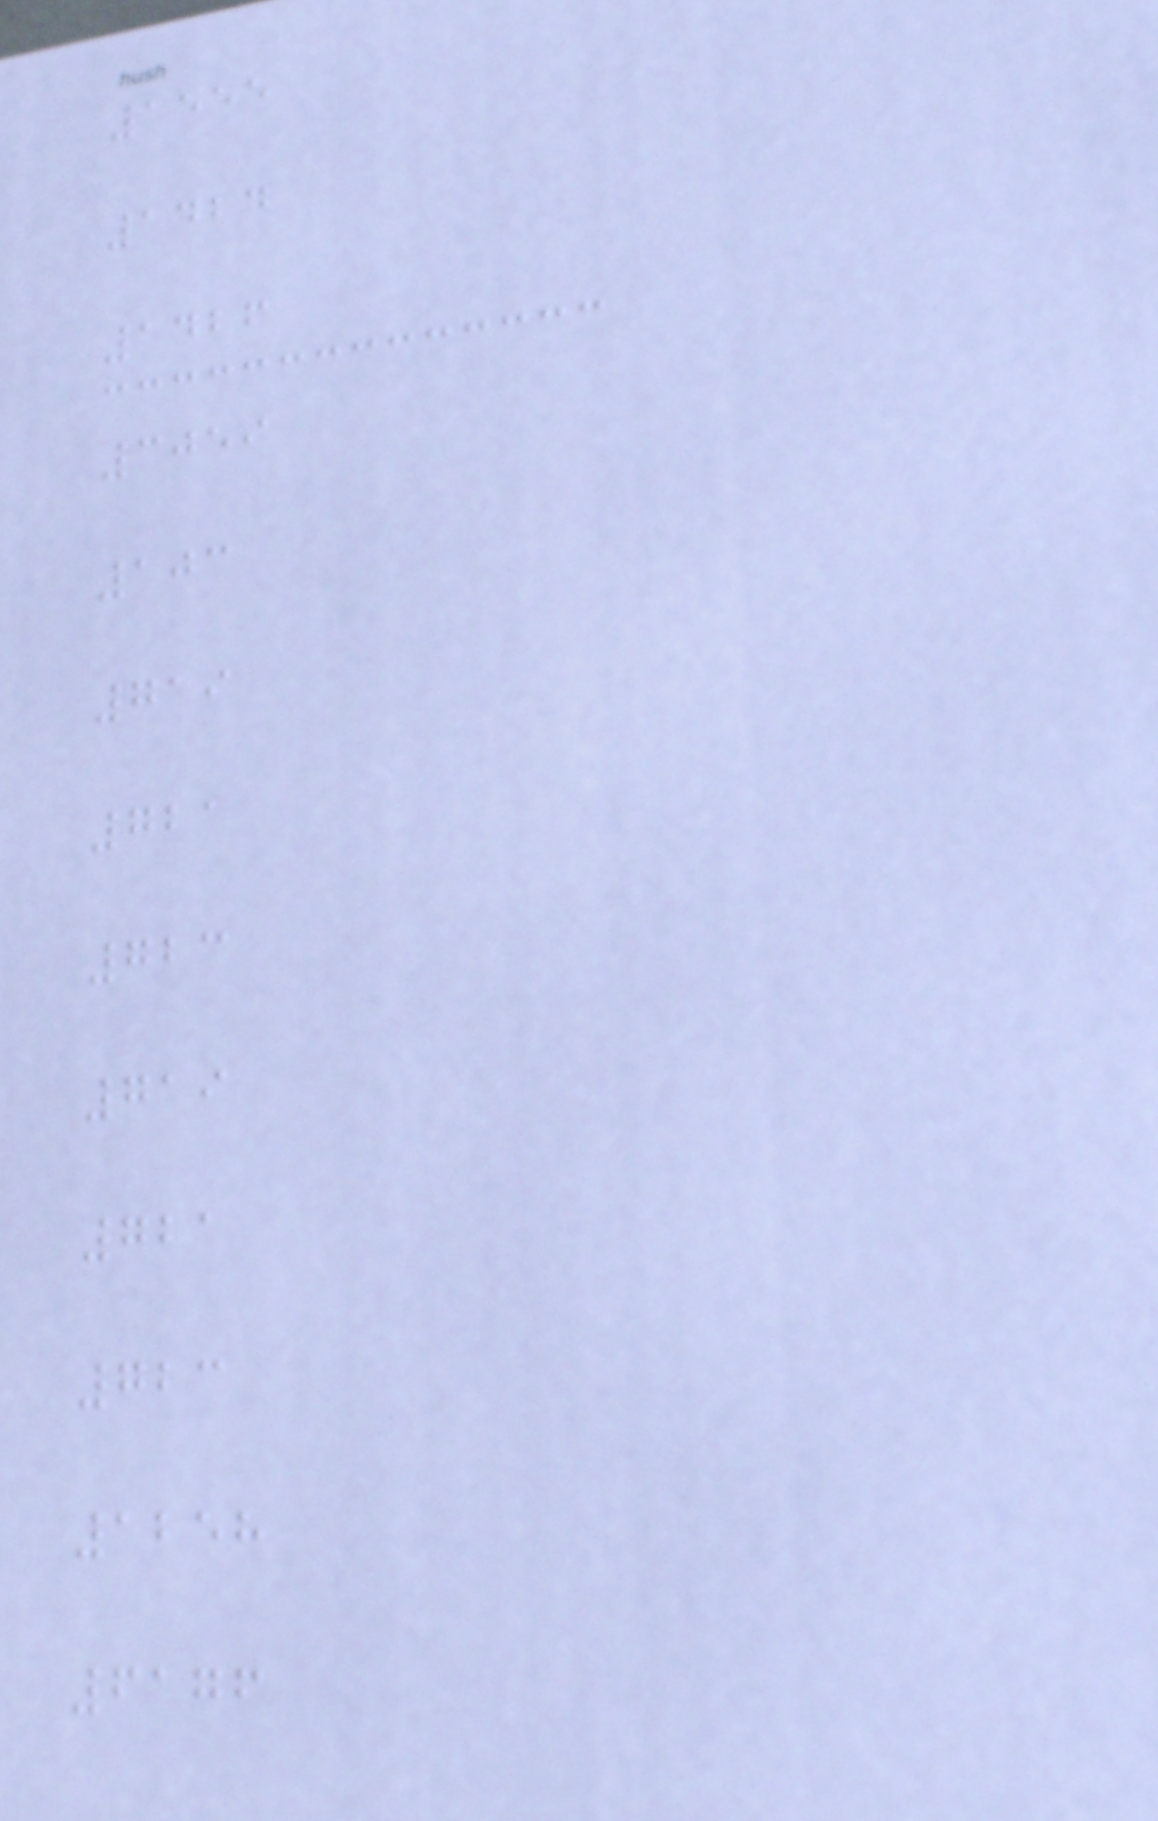1555
1424
1426
3059
103
719
721
723
719
721
723
1258
6176
